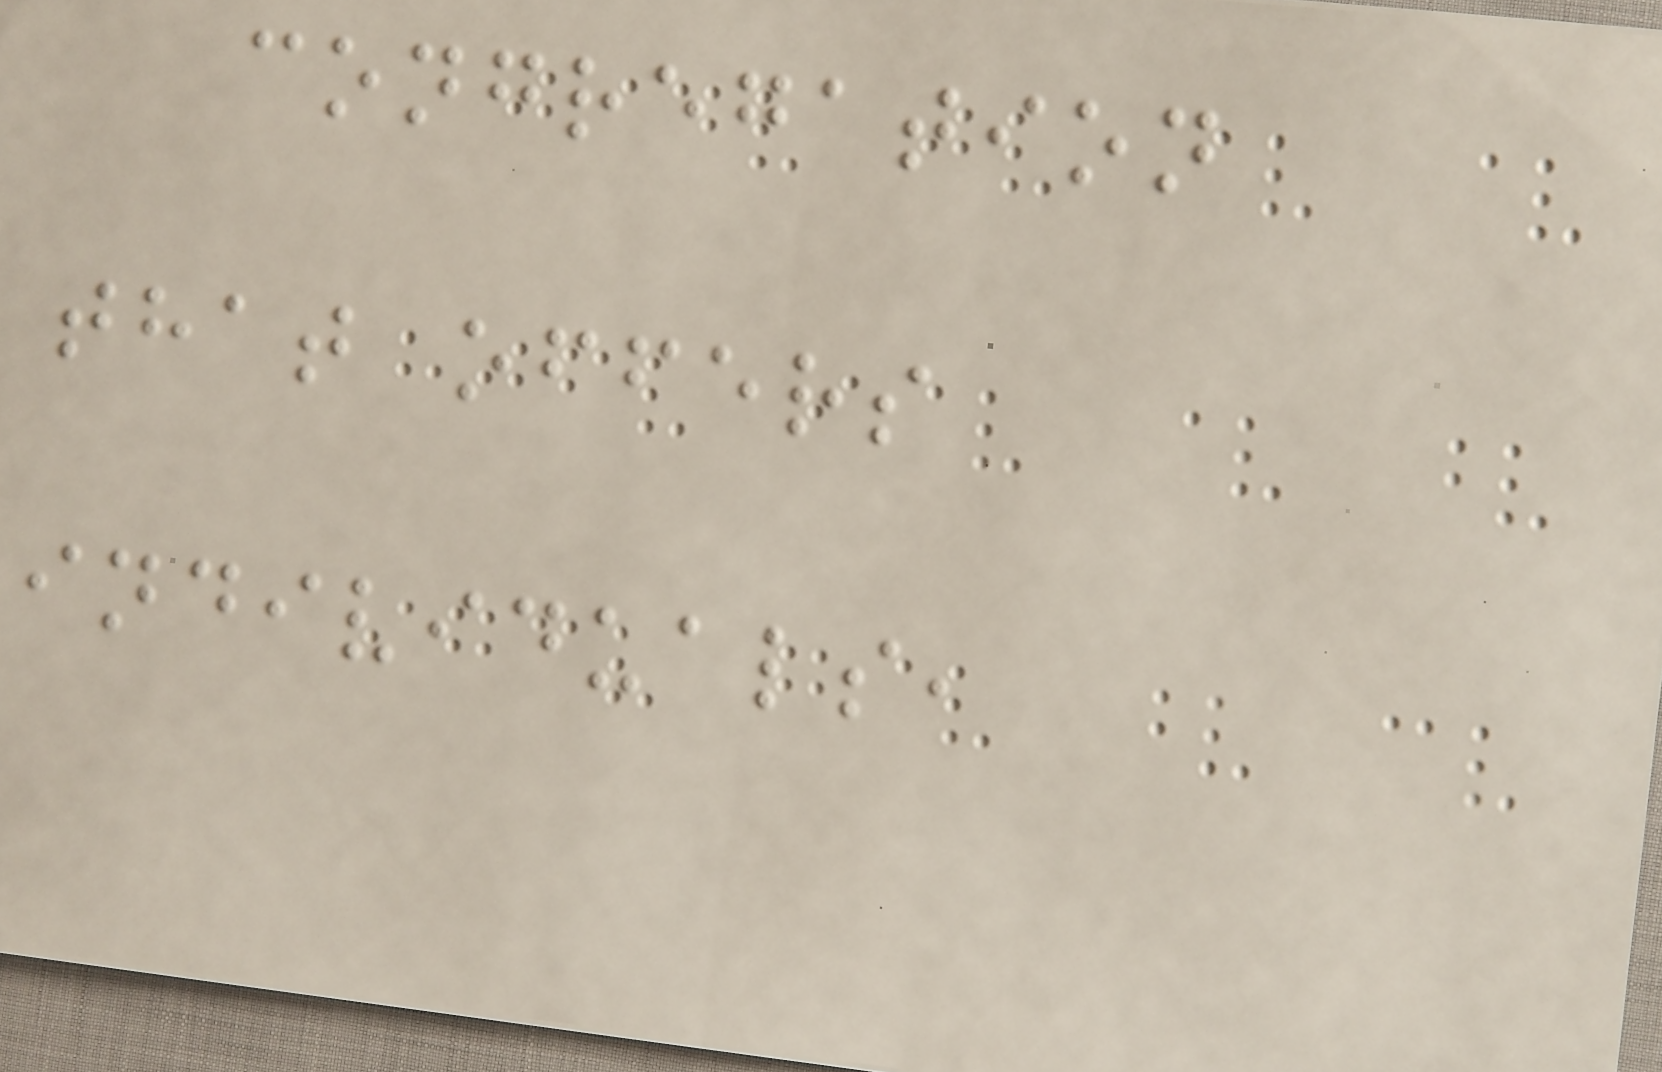congregation
that offers
individuals,
